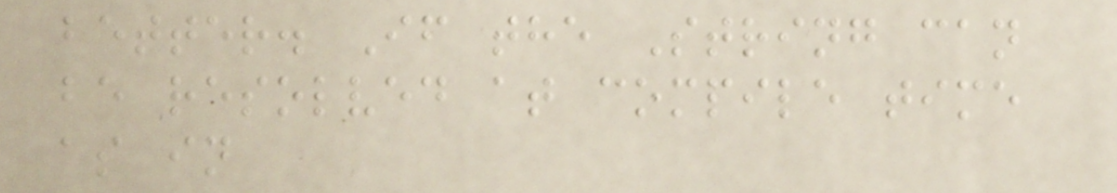better. If the String can
be resolved at compile time
as in
